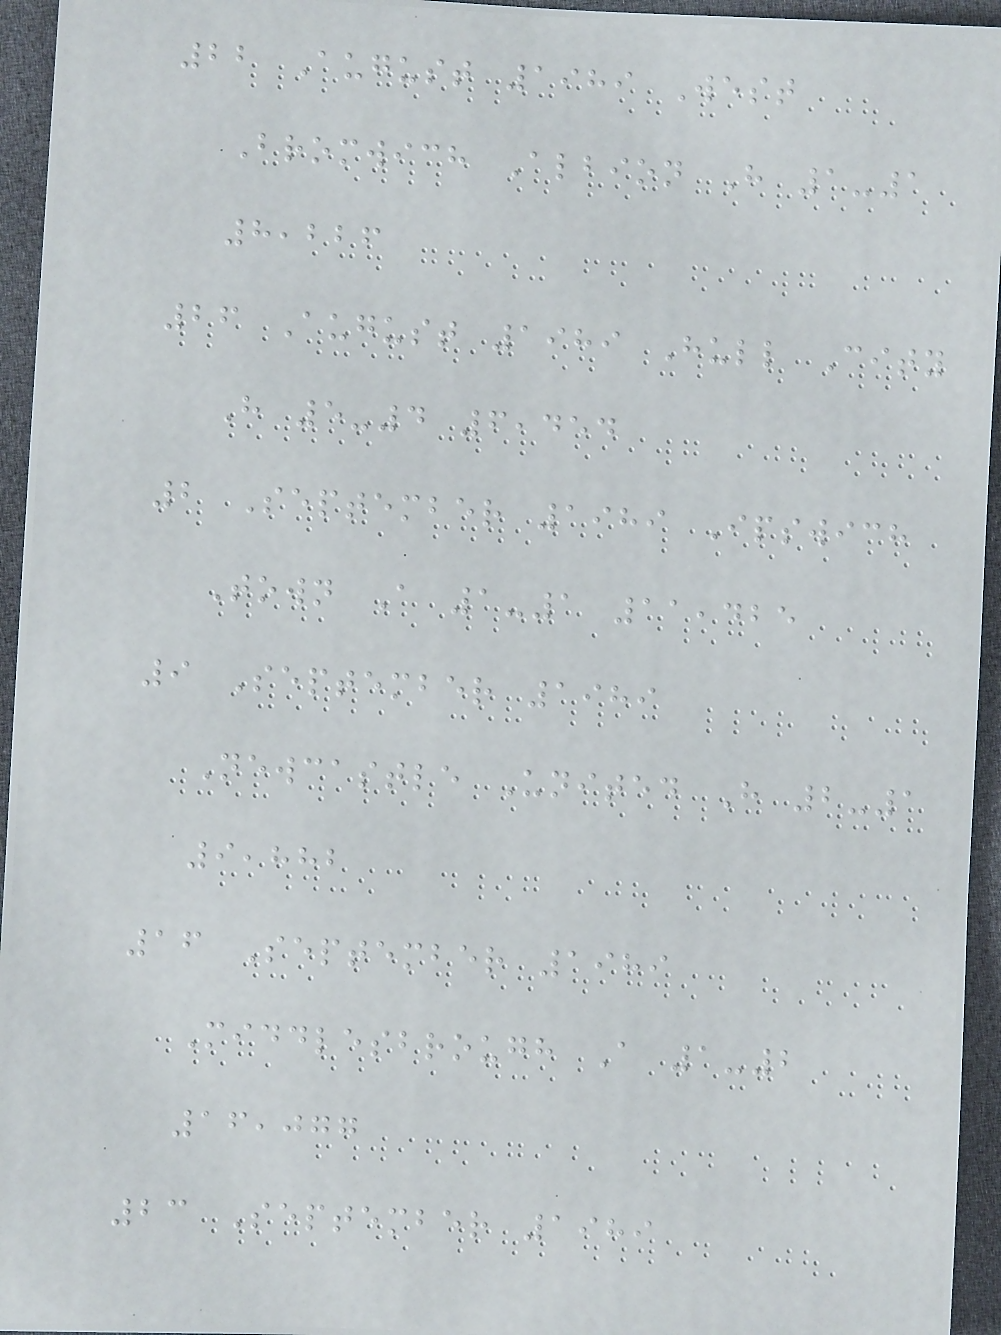22 August 1989 West
Bromwich Albion H 1-1
8,226
26 August 1989 Hull City
H 5-4 6,454
2 September 1989 Ipswich
Town A 1-1 11,425
9 September 1989
Newcastle United H 2-1
9,882
16 September 1989
Middlesbrough A 1-2
16,077
23 September 1989
